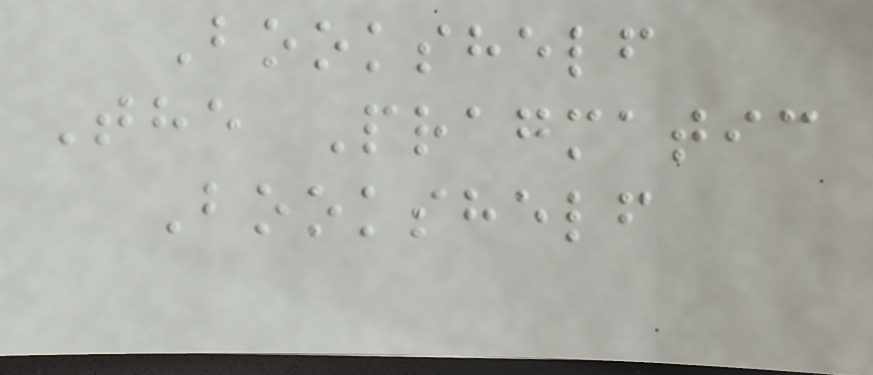Bookshelf
The Pragmatic
Bookshelf
